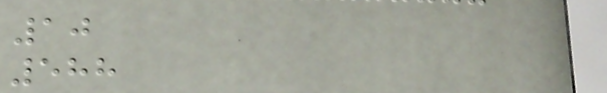10
588
